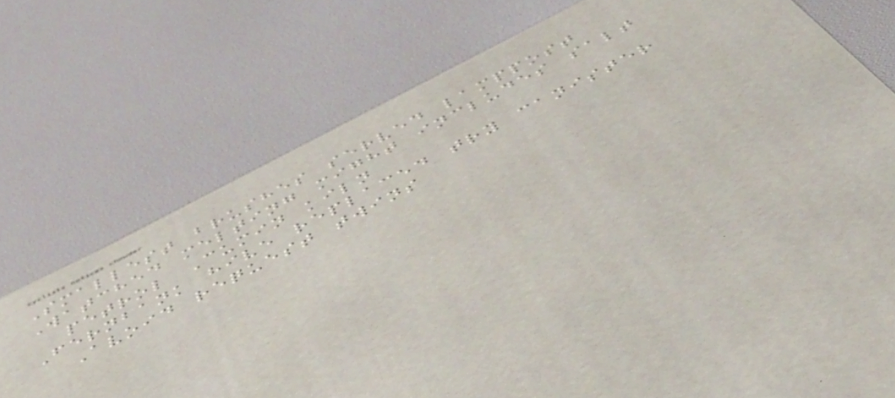Smallest brushes served lamppost
Watched melting might includes salt
petrol Cumin kiln
Fernbank hive replaced try canister
Avoid request twins
